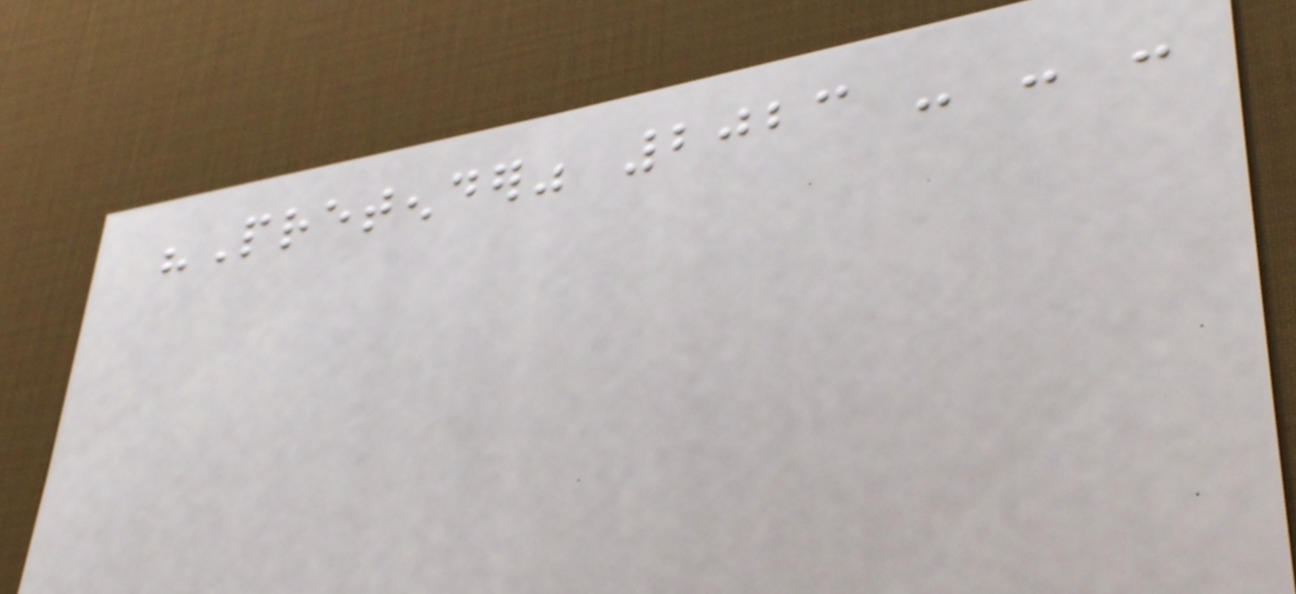"Pretender" 2023 - - -
